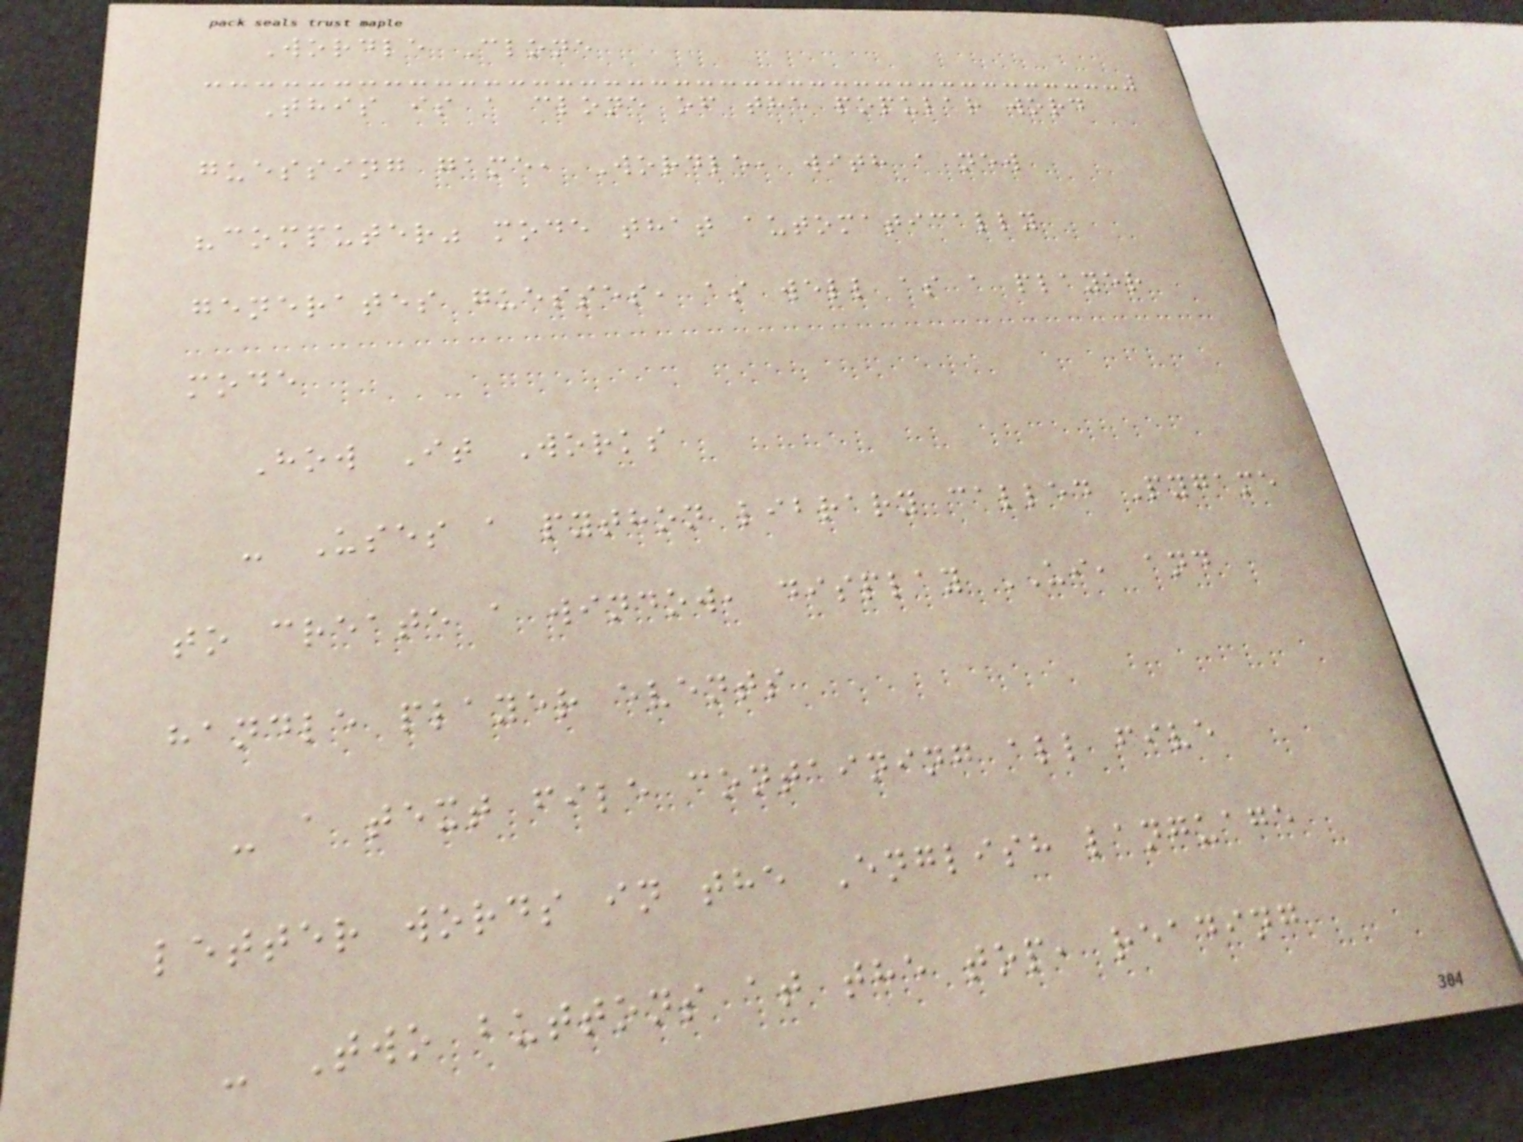Wordle Clone
This is a clone of the popular word
guessing game, Wordle, with a new
"computer" mode that automatically
generates guesses, as well as a player
mode
How It Works
- Uses a python library called Pygame
to create a window, display UI, and
handle player events
- a text file containing all five
letter words in the English language
- Two buttons at the top, reading
